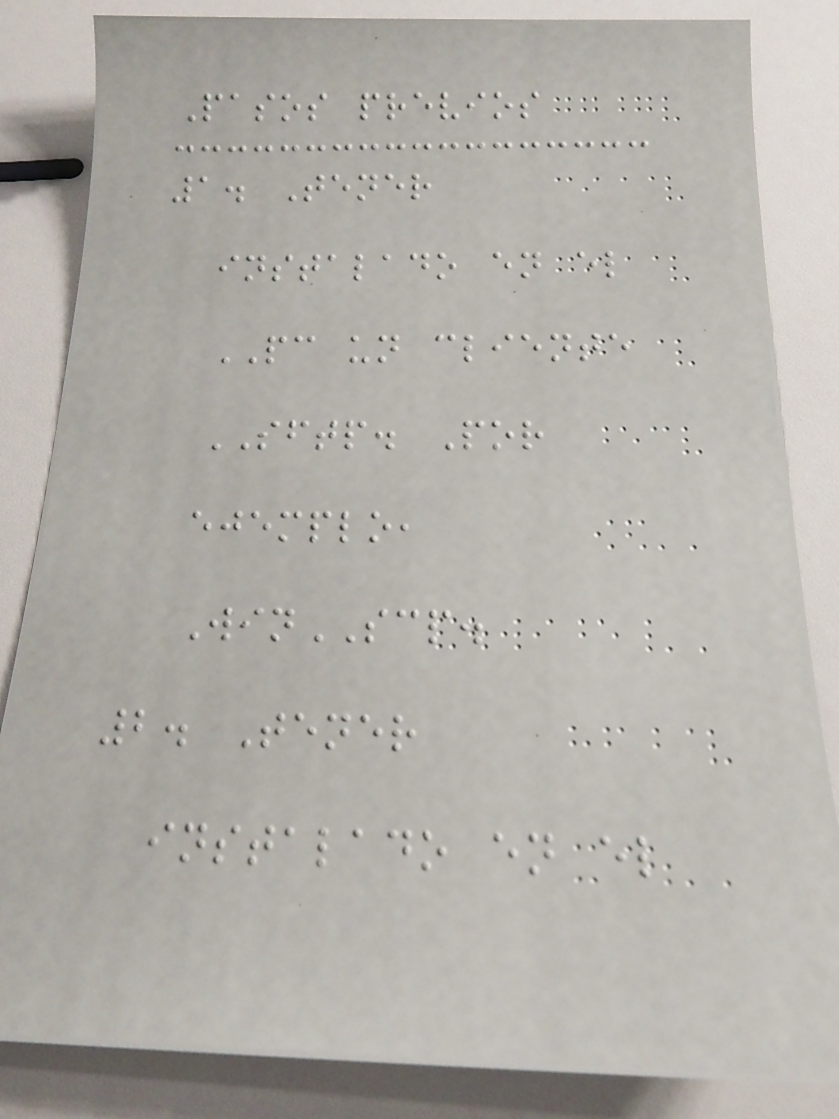Pasos previos
1. Tener
instalado en el
PC un cliente
SFTP. Por
ejemplo,
WinSCP.
2. Tener
instalado en el
